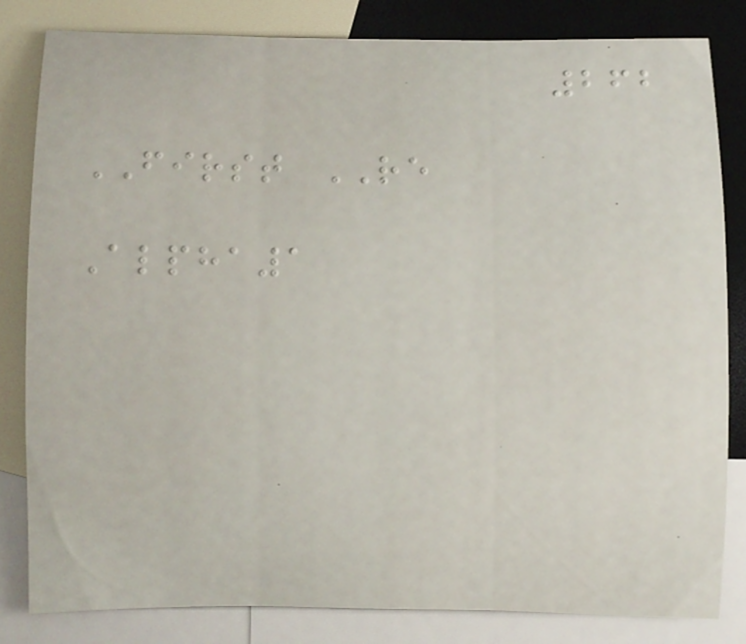262
FIRST RE
Alpha1
